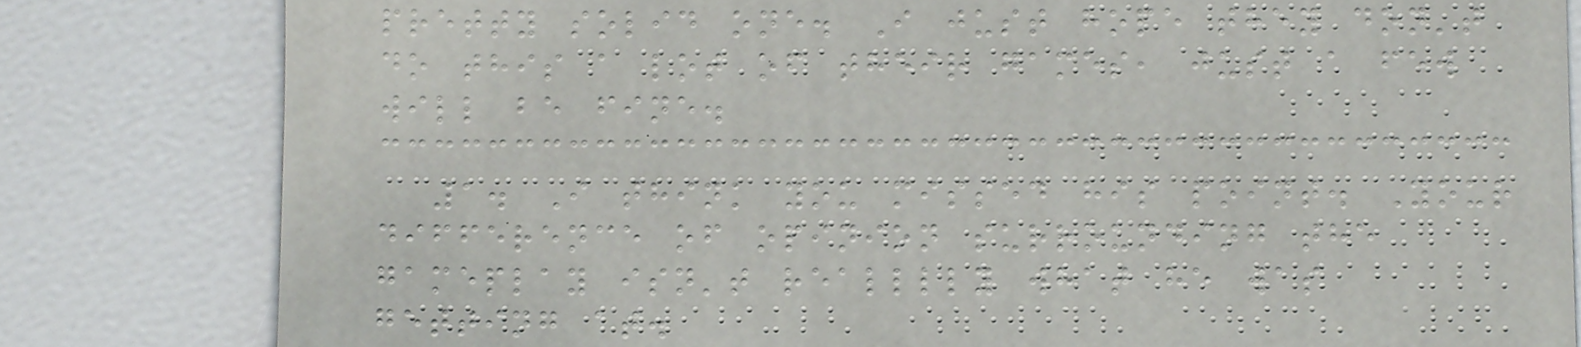pretty solid one. I just hope they don't
do this a lot of their games, just a few
will be fine.
1. I think you missed his point. Your
difference of opinion surrounding the
gameplay isn't realllly what he was
getting at.
